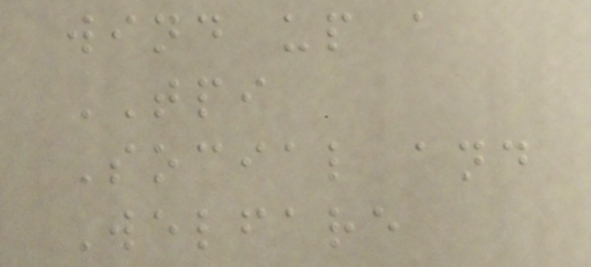wind up a
TPI
Social and
Welfare
